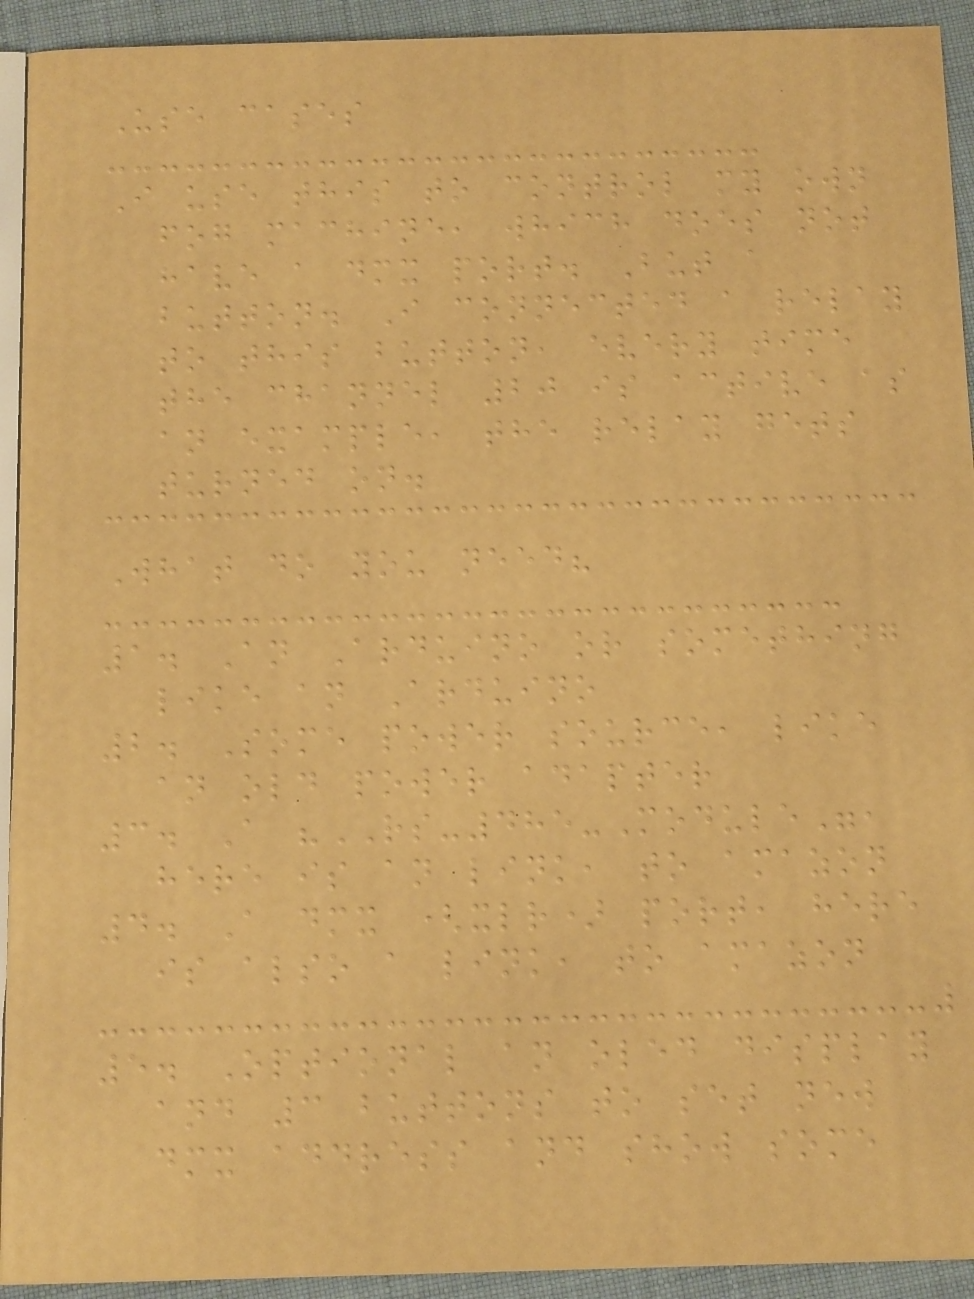Use cases
I use this to control my own
fog machine, which does not
have a dmx port. But a
button. I connected a relay
to this button, every time
the channel 20 is active as
an example, the relay gets
turned on.
What do you need?
1. An Arduino or something
like an Arduino
2. Some power source, like
an old power adapter
3. A "RS-485-Module",
here is an link, to amazon
4. A dmx (xlr) port, here
is also a link, to amazon
5. Optional an oled display
and 3 buttons to set new
dmx address and show some
